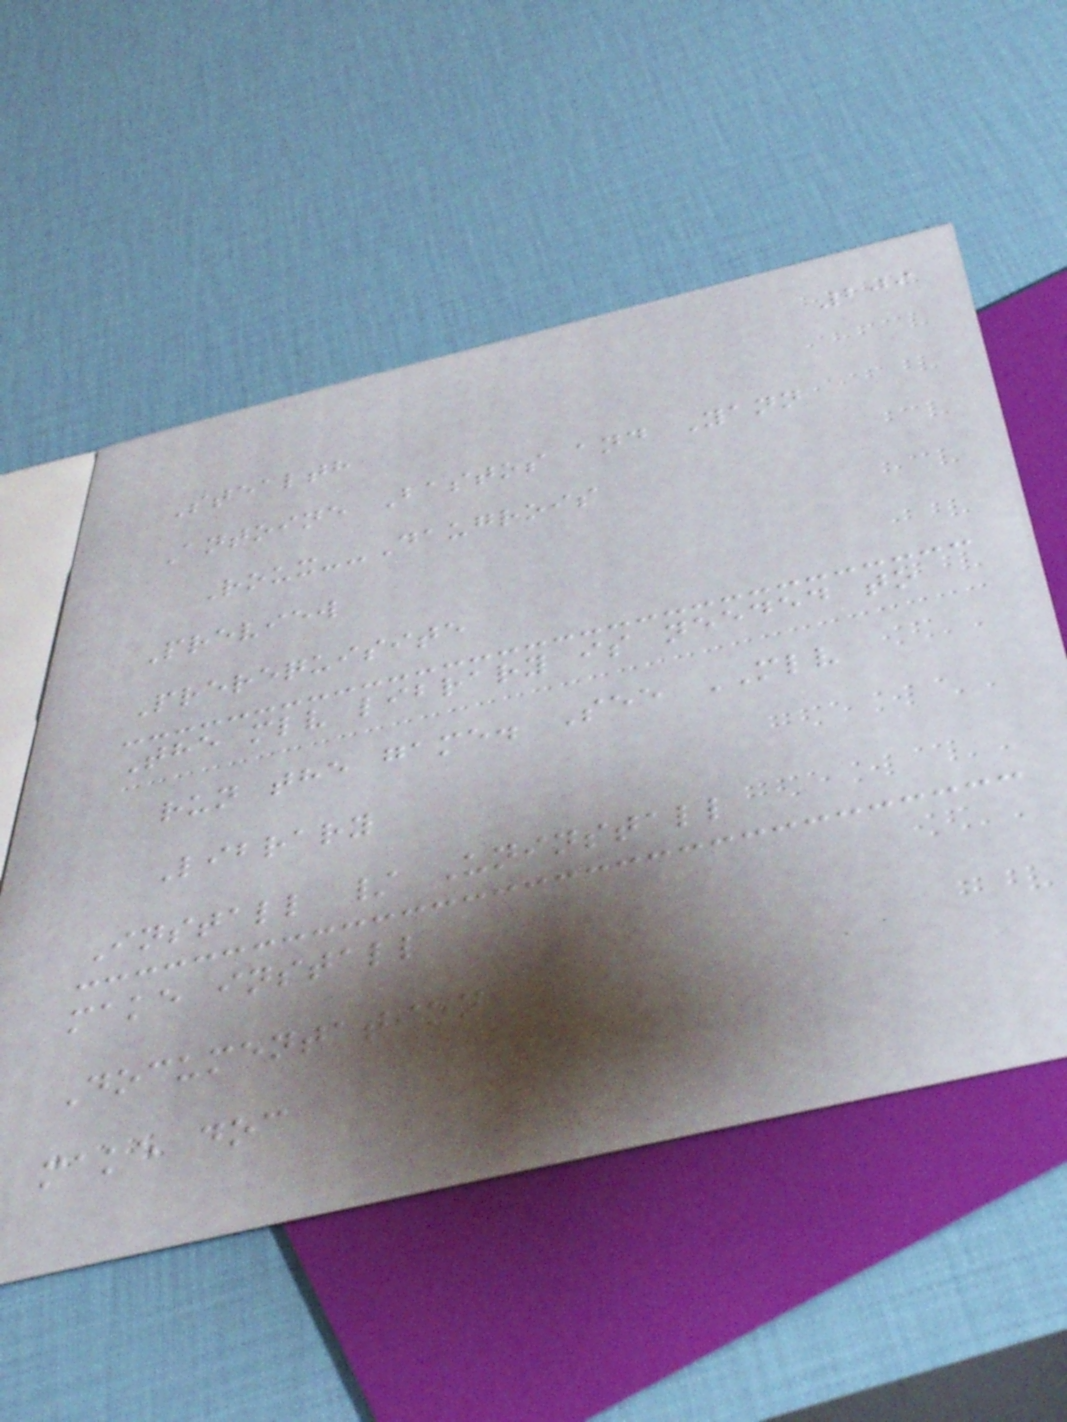209
Stealth
Antoine Bastos and Yann
Roux--Daugrois
Preview
Prerequisite
The mlv library is needed to
run the game. See MLV
Library
Install / Uninstall
make install
Documentation
make doc
